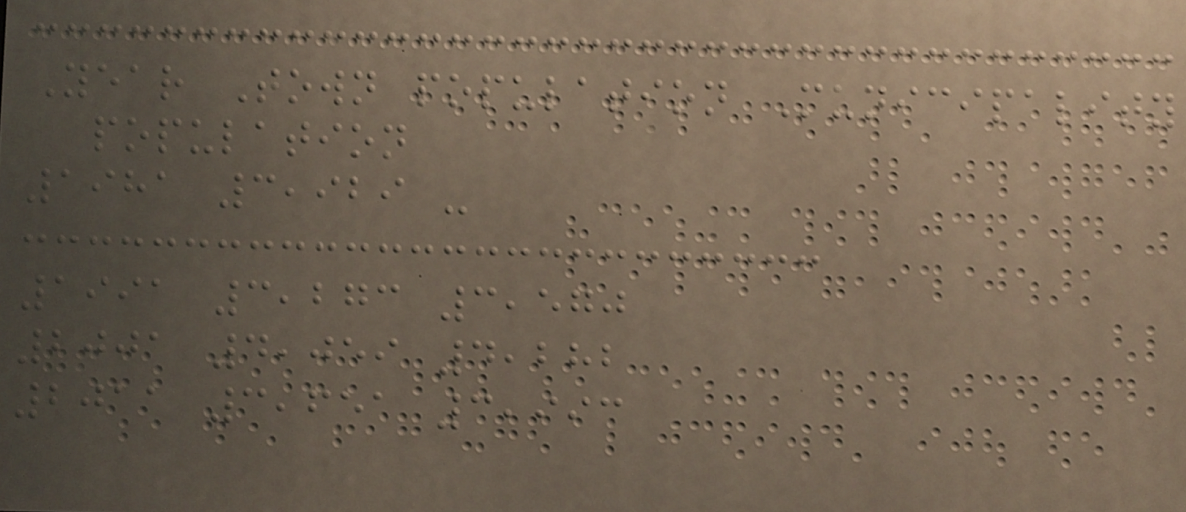Year Town population Municipality
population
1981 3,929 -
1991 3,273 3,570
2001 4,059 4,282
2011 3,651 3,993
